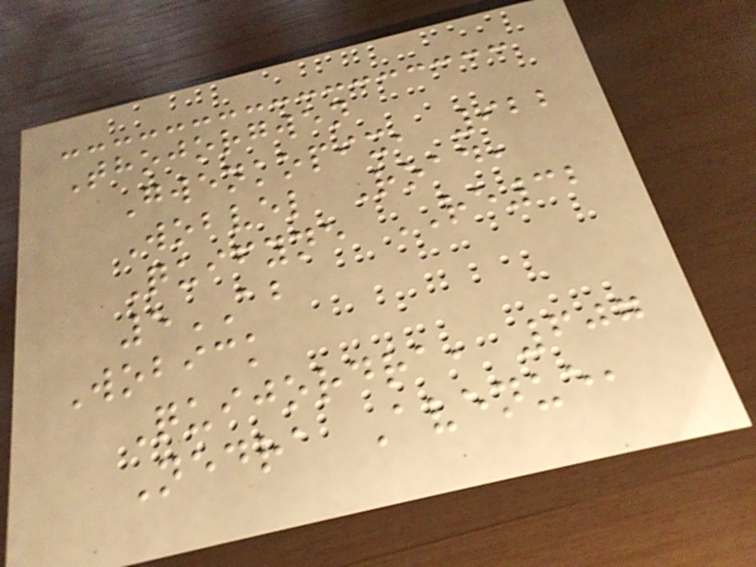Thojorgwen
Gwenkopix, 922
Wobvel Road,
Quifyne RE32
5AB
Wobick
Quijordra, 607
Nedra Avenue,
